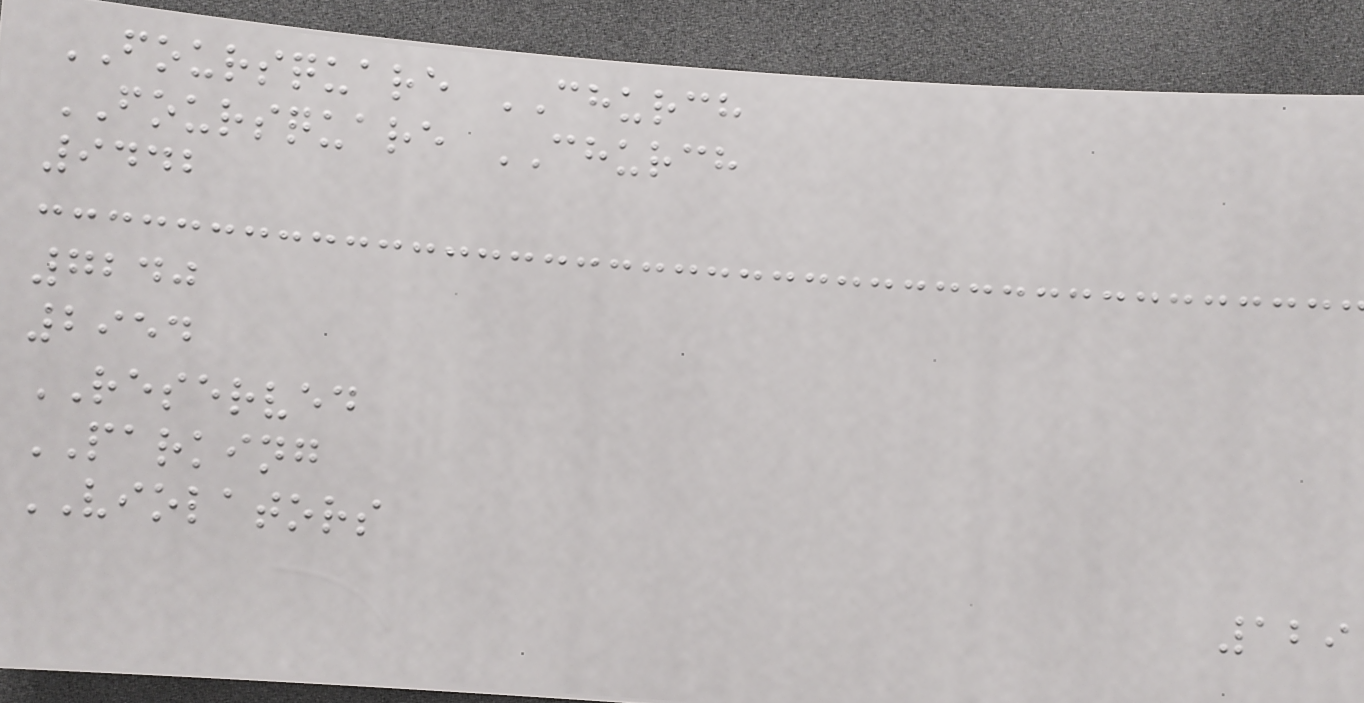FOURSQUARE CHURCH
FOURSQUARE CHURCH
9442
7240
2954
RESERVED
PARKING
VIOLATORS
129
